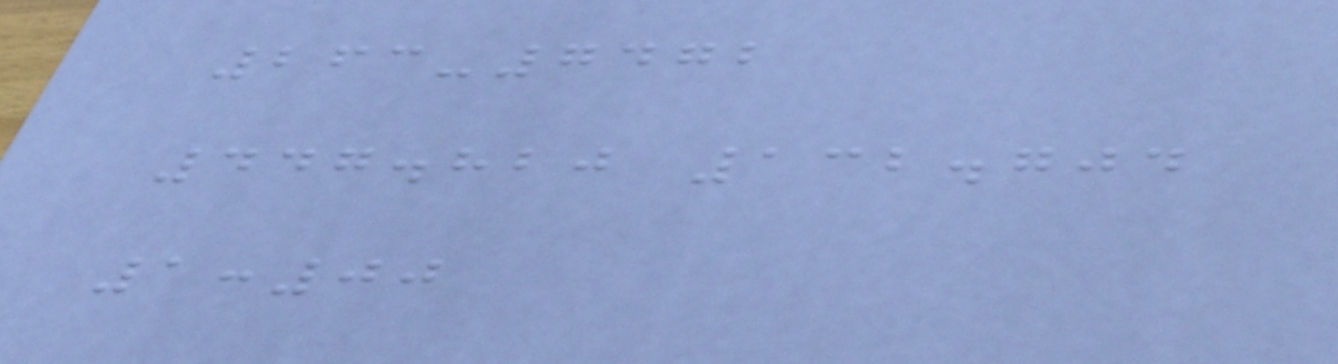263-7472
447.820 132.704
1:00
